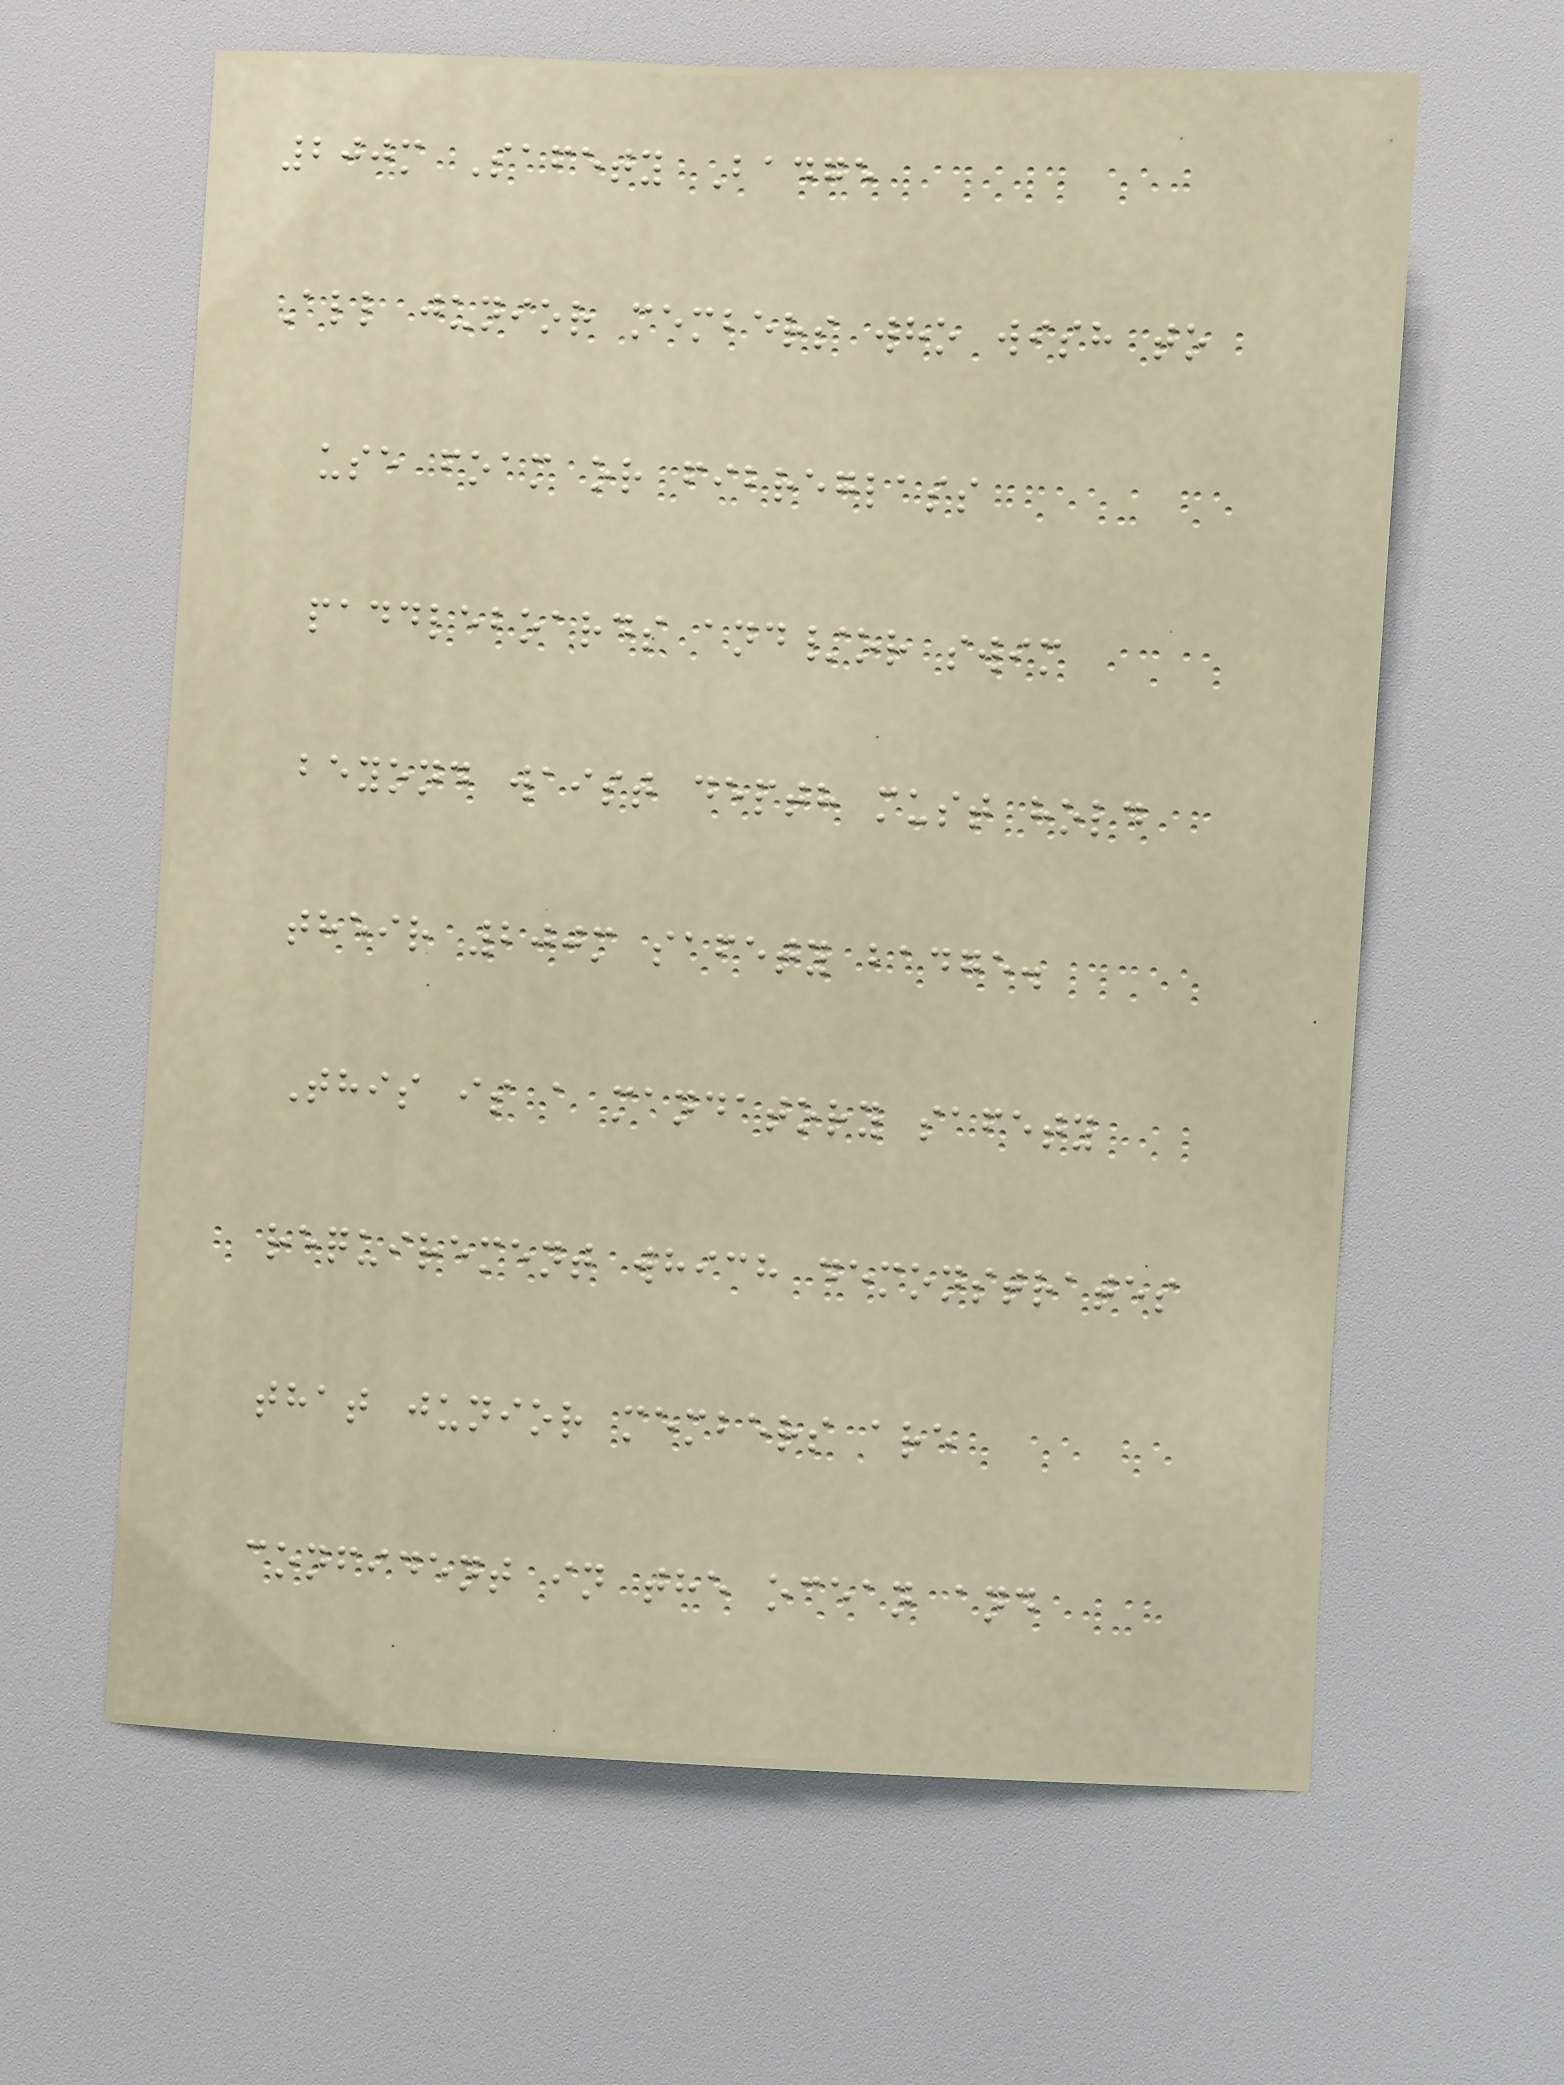200m Safety Badge
All junior members who wish to
use foam or fibreglass
paddleboards and/or swim
beyond waist depth must hold
their 200m safety badge.
This is a mandatory safety
requirement which demonstrates
that junior members are
confident in the ocean and
